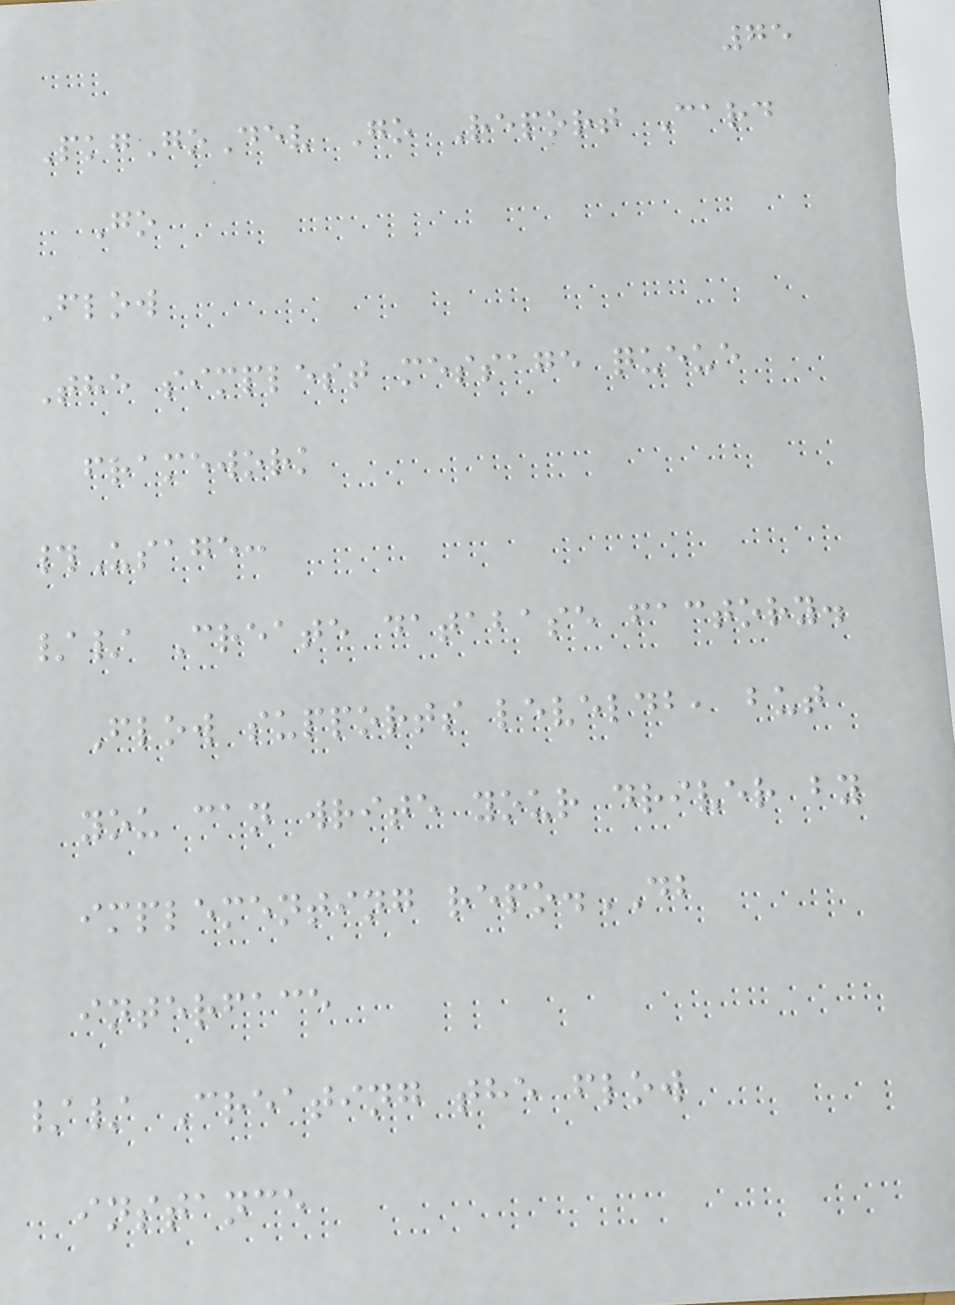75
PkgGoDev Go Report Card
Go
Flow
The simplest message queue
framework
#Usage:
// Create database factory.
Flow supports leveldb, but
you can write your driver by
implementing repo.DB
interface
// Creating the flow
instance
